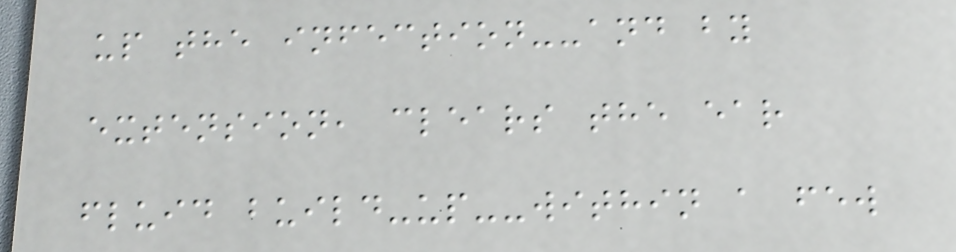up the infection--and by
extension, clears the ear
fluid build-up--within a few
